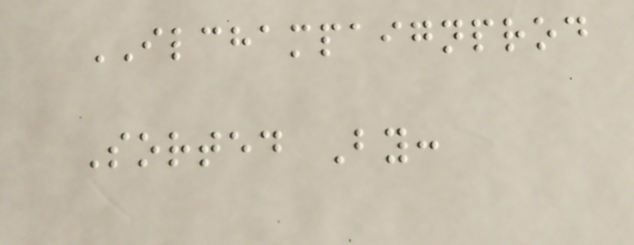ILCHAMPAIGNPROD
Sorted By:
